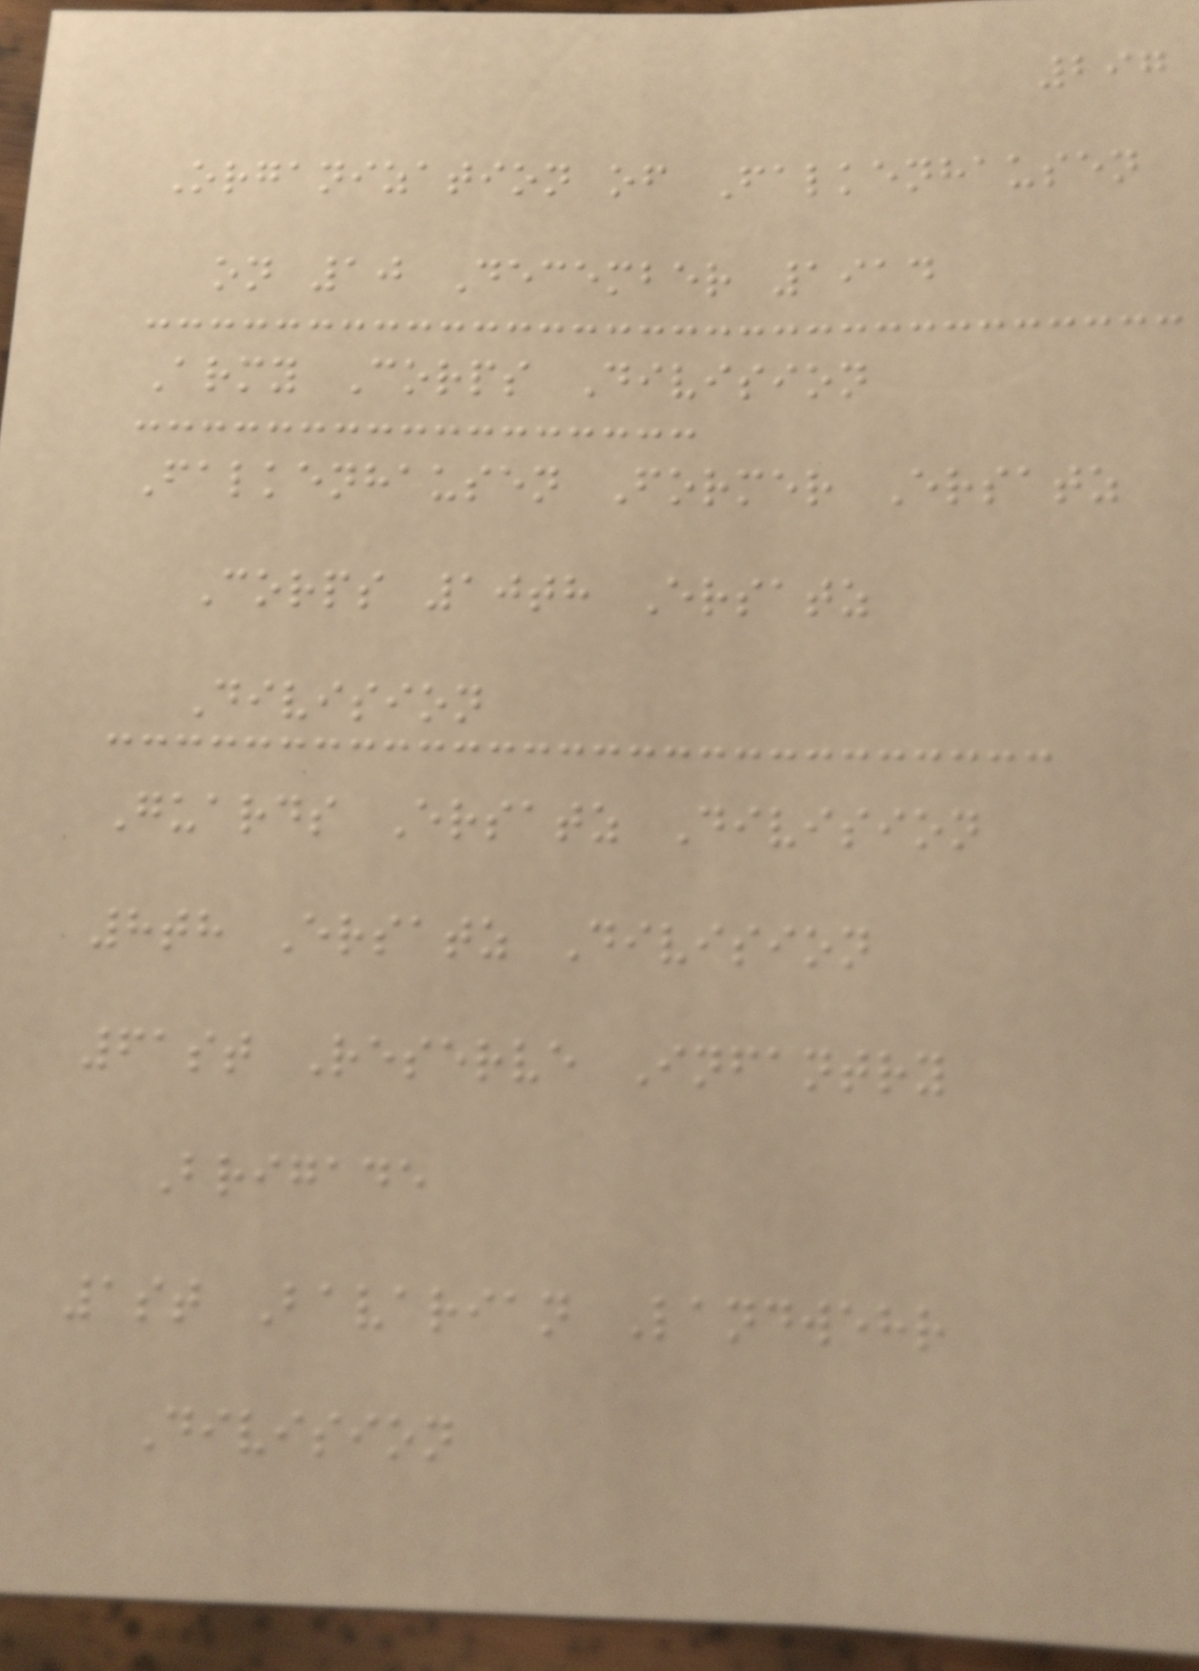297
Organization of Falkenhausen
on 10 December 1914
Army Corps Division
Falkenhausen Former Ersatz
Corps 10th Ersatz
Division
Guards Ersatz Division
8th Ersatz Division
61st Reserve Infantry
Brigade
1st Bavarian Landwehr
Division
